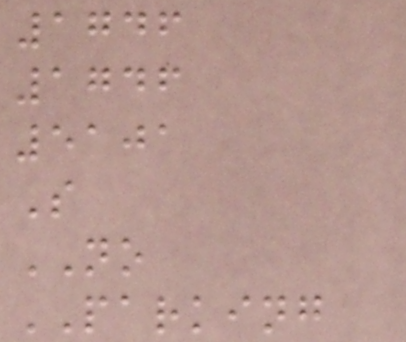1746
1746
5101
S
NO
PARKING
